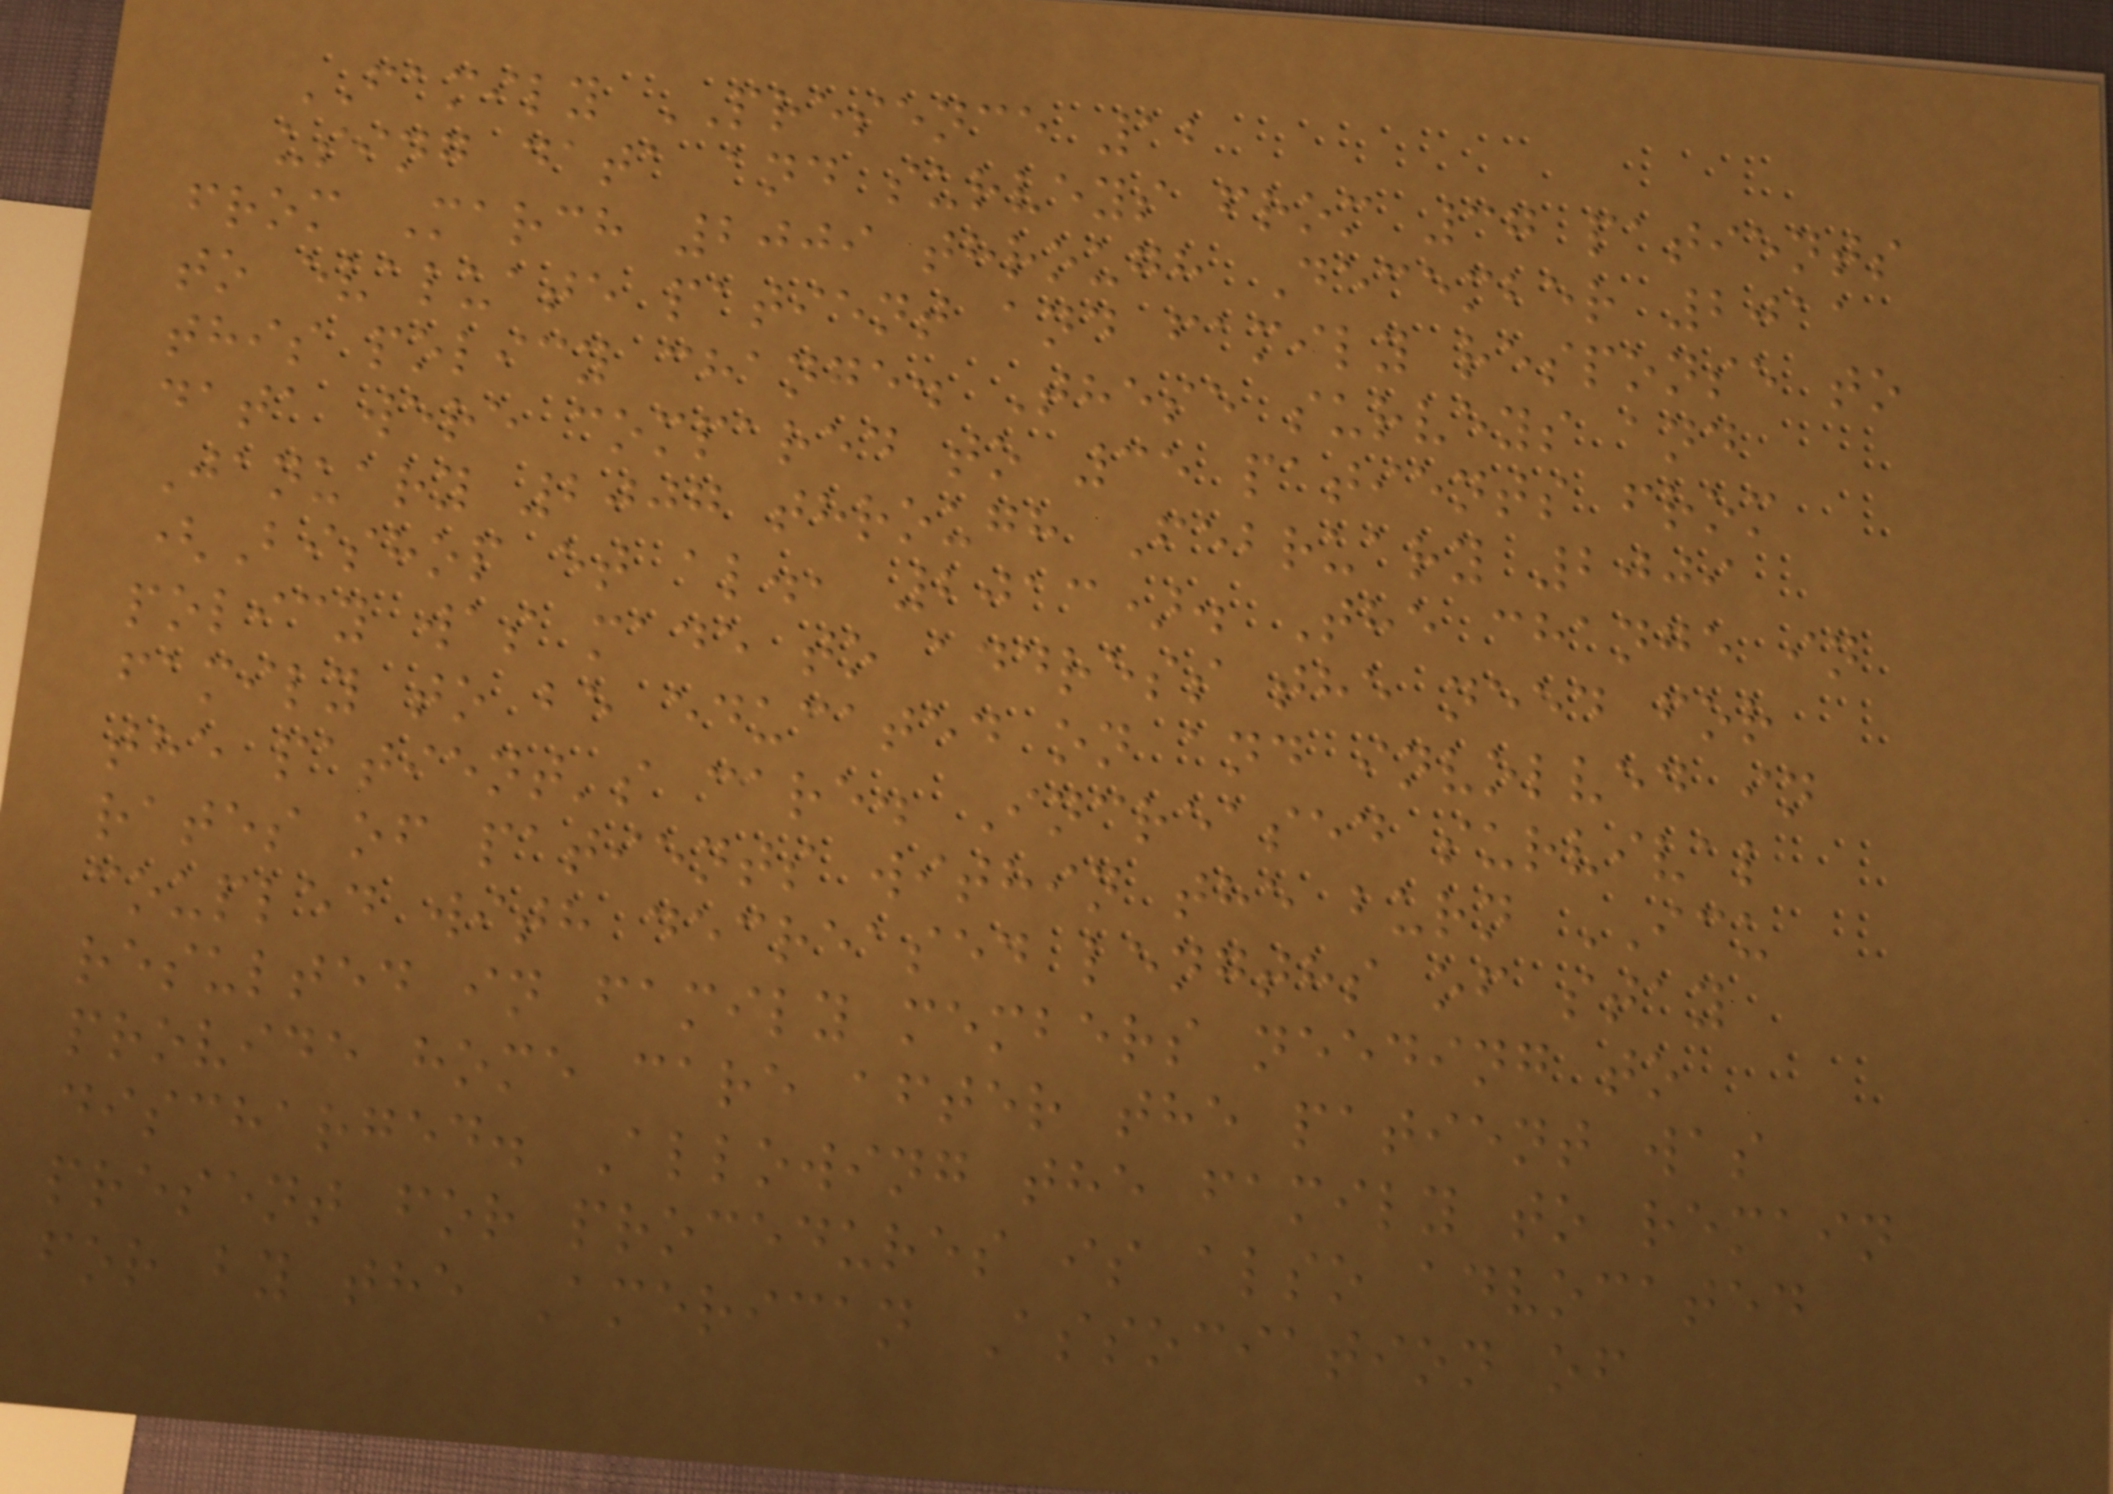FAMILY PRESENCE 12
using data and surveys from 37 patients
from March 2009 through December 2011
to evaluate patient and family response to
this policy change. These surveys and
data were compared to 35 patients from
January 2007 through February 2009
(Bishop et al., 2013). The change in
policy was made to address the need for
family to be educated on and involved in
the patient's care. Increased survival
rates of patients within the burn ICU
coupled with decreased lengths of stay
resulted in family members needing to
provide home care after the patient was
discharged. Allowing the family to remain
present for procedures is also advocated
for by the American Association of
